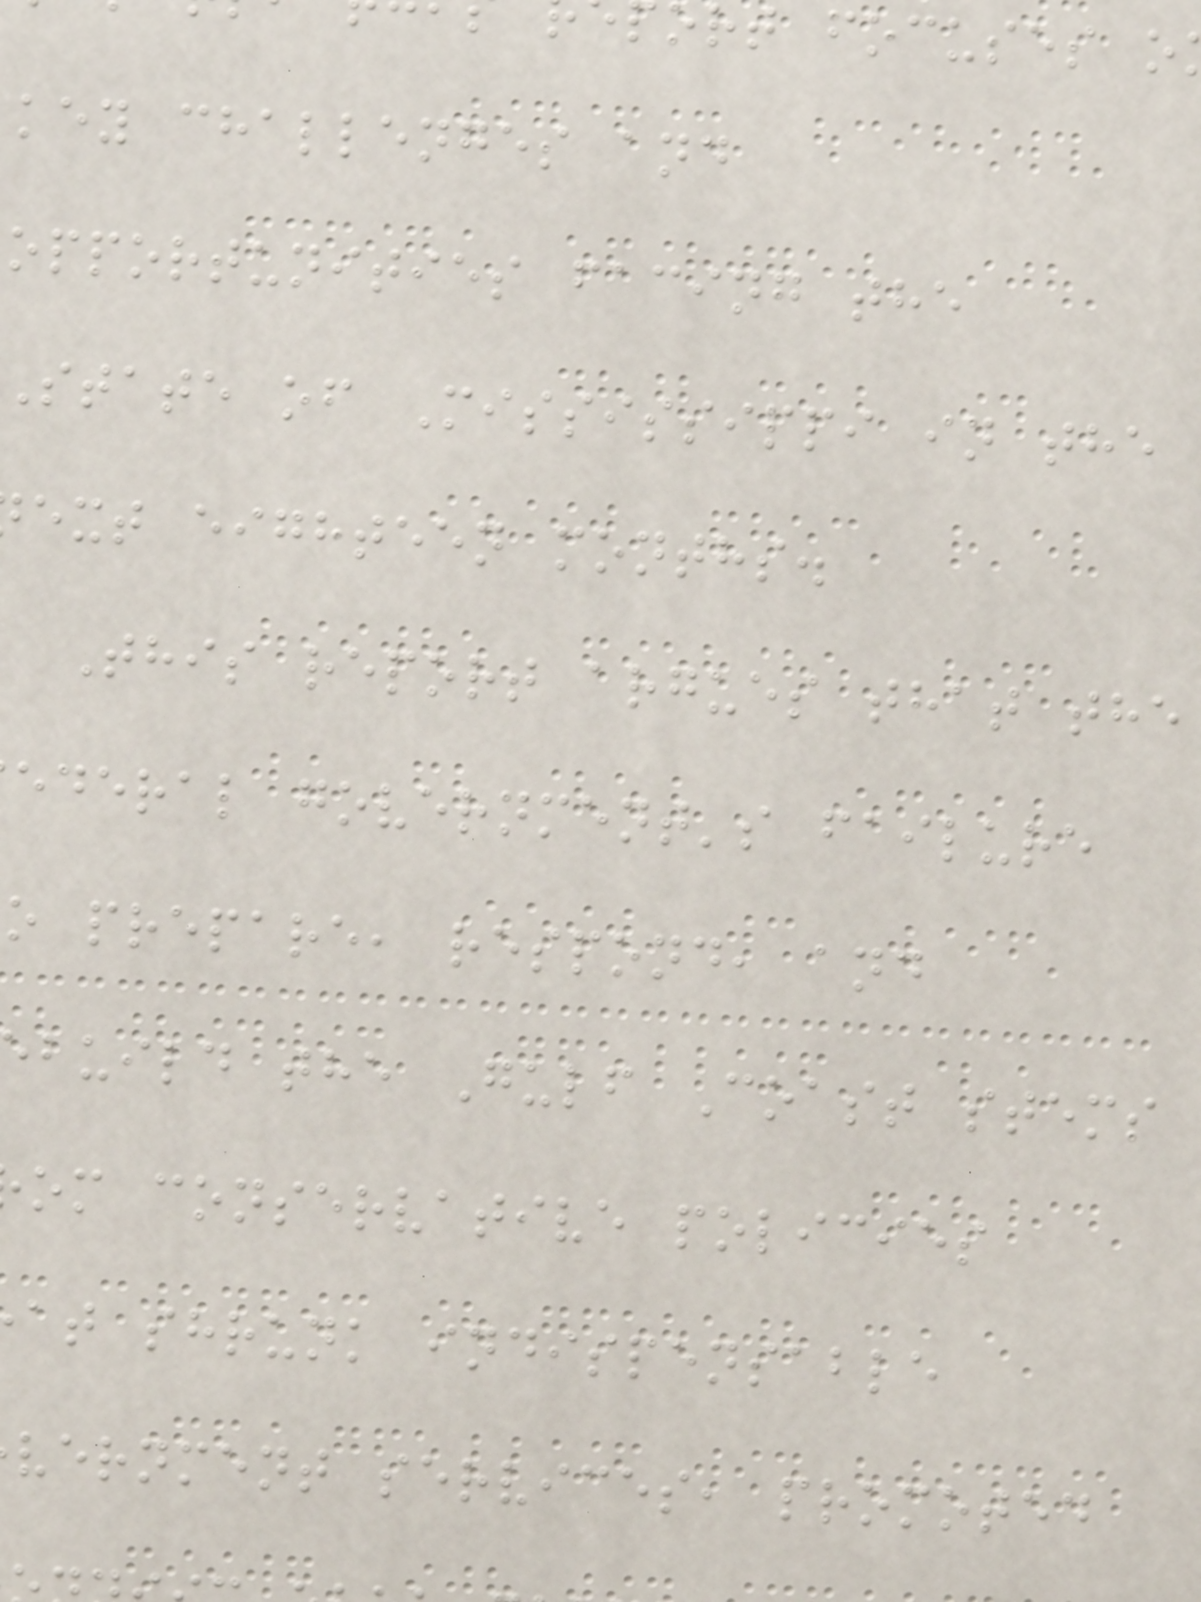rt focuses o
key challenges and
opportunities facing the
state of Mississippi in the
ext eighteen months.
This report argues that the
ederal government's failure
o prepare, respond, and
build the Gulf Coast stems
om conservative policies
at shrunk indispensable
vernment services, promoted
